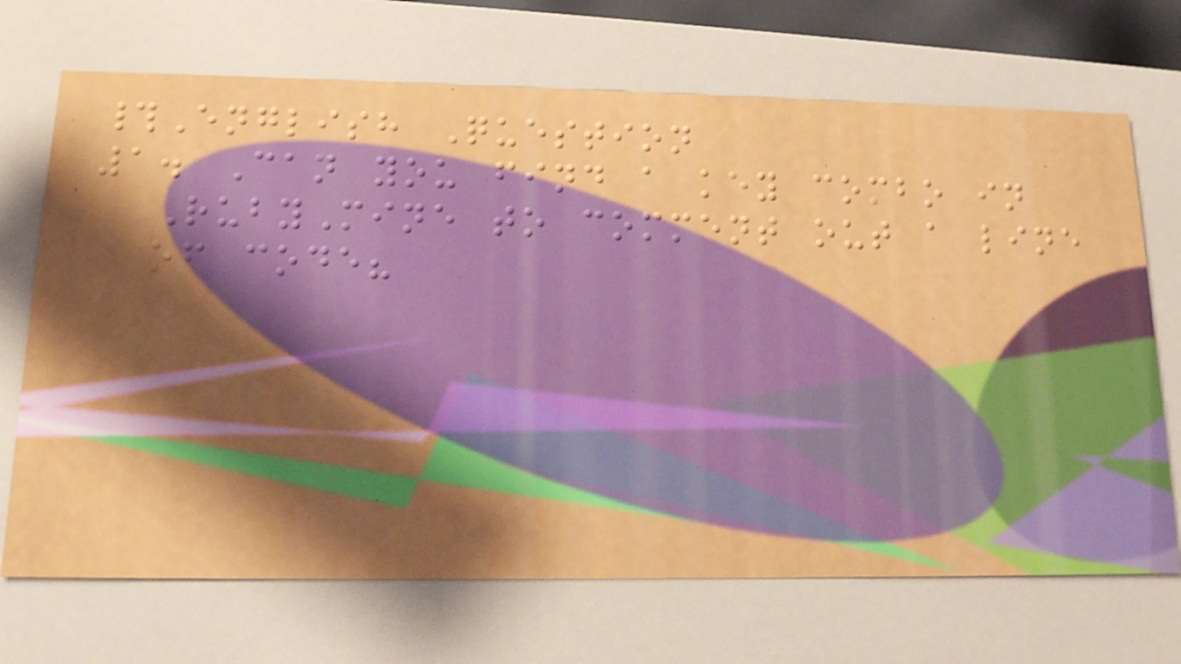#English Question
1. Can you find a key combo in
RubyMine to comment out a line
of code?
